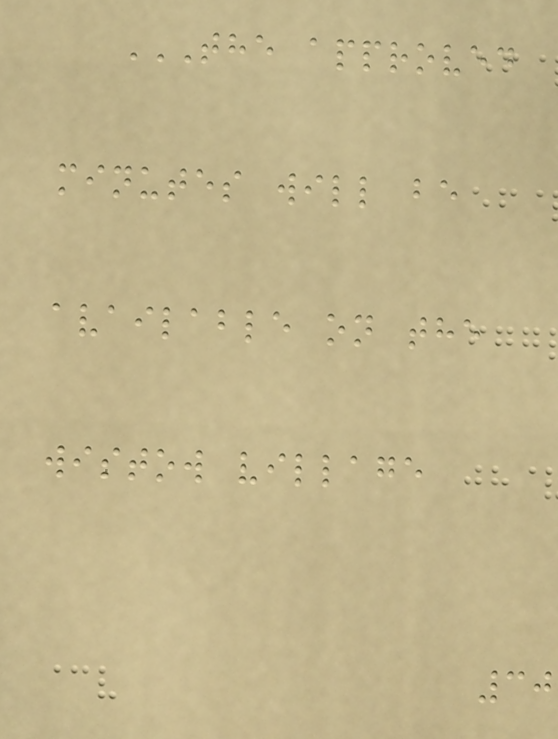THE APPROVED
MINUTES WILL BE
AVAILABLE ON THE
WISTOW VILLAGE
30
